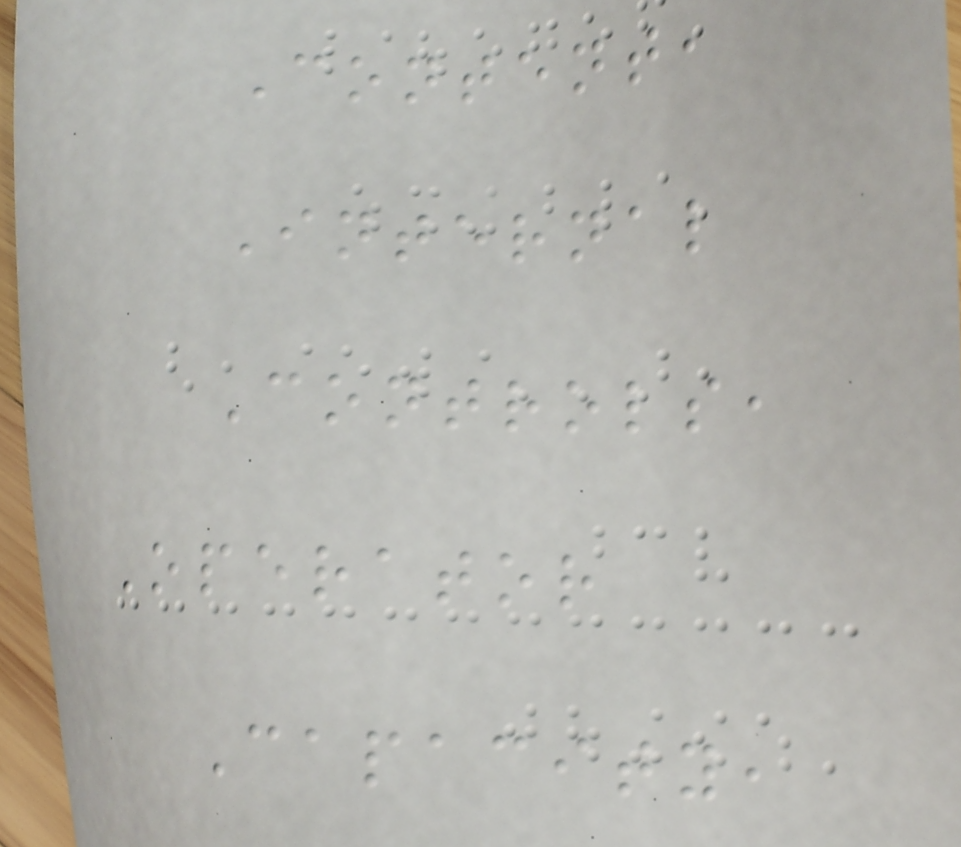Content,
Internal
Controls,
Operator
Capacity,
